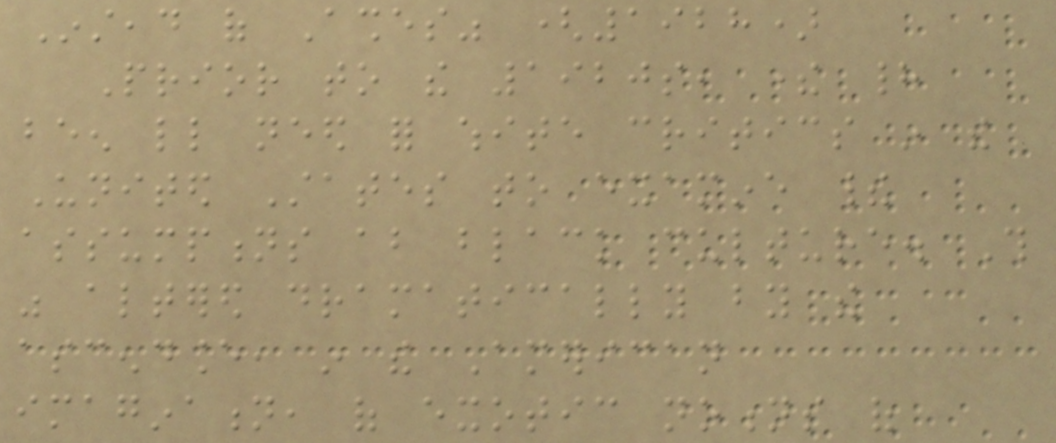Instead of Ashes" (1928)
Prior to the 1920s, there had
been little need for white critics in the
United States to examine their
assumptions about black culture. This
was altered dramatically by the
ascendance, in the American
imagination, of exotic notions of
